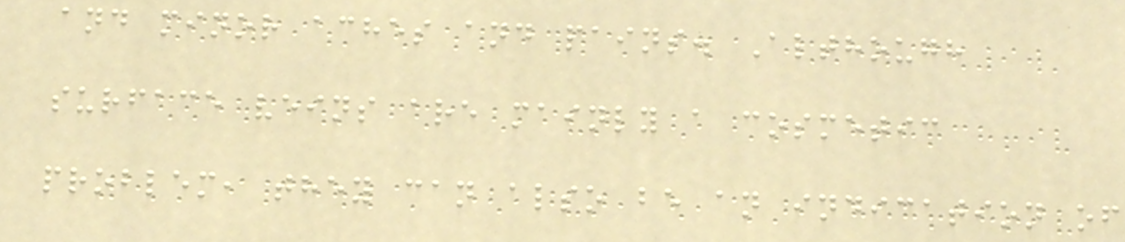and minor aches and pains. Although
surface veins are mainly a cosmetic
problem, they can also be an indication of
